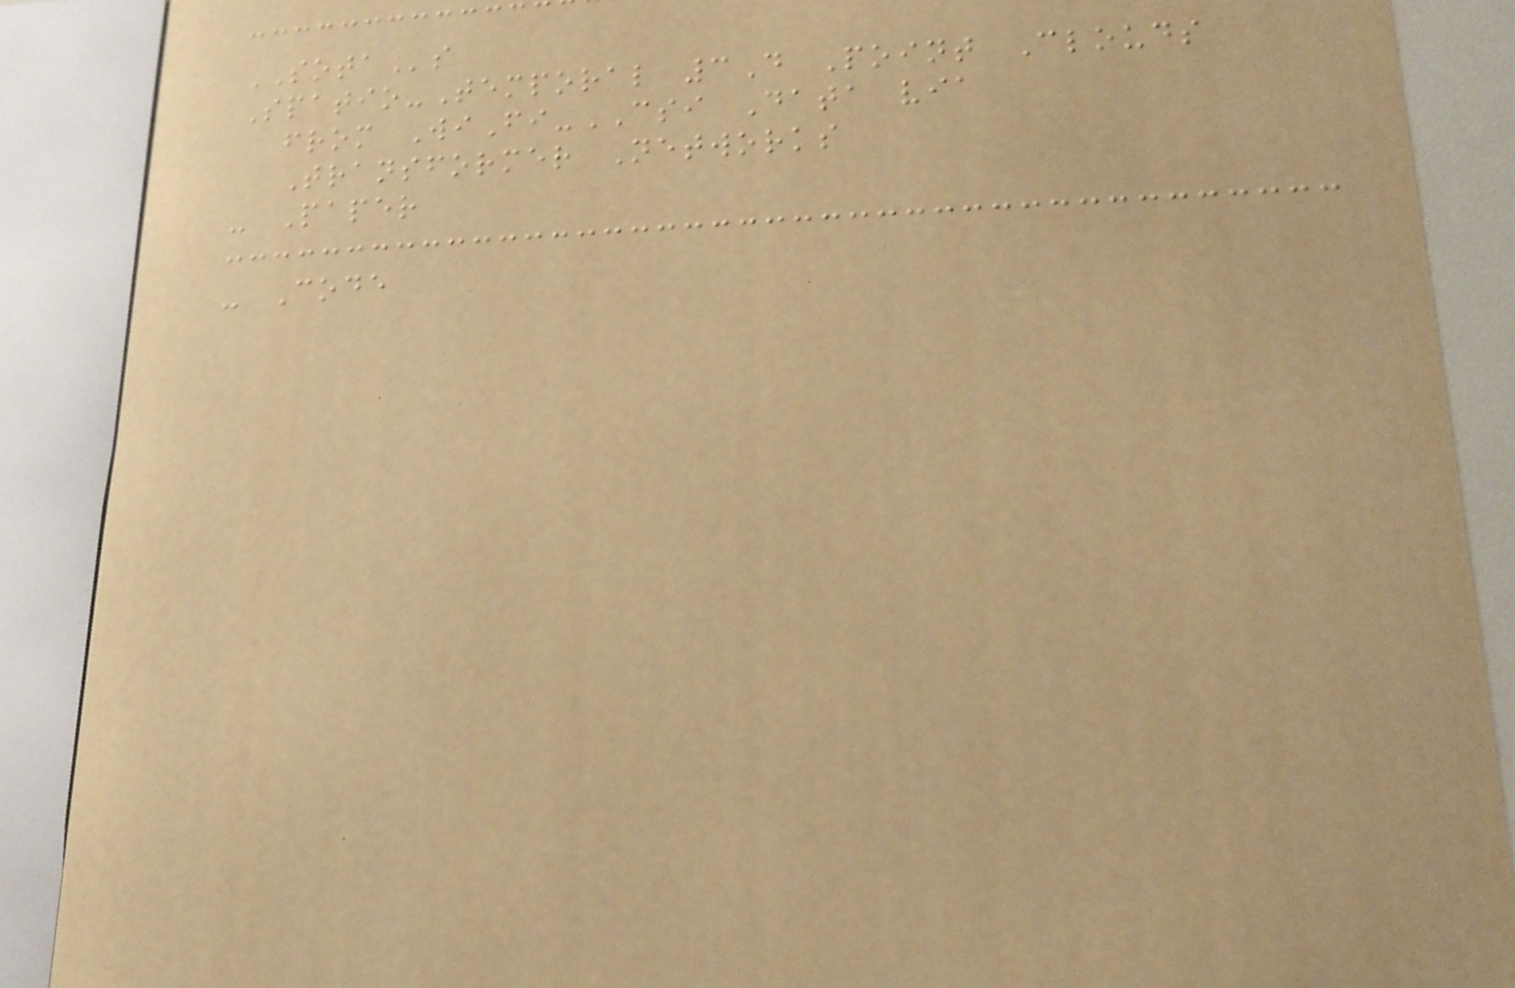SOTAs
Spatio-Temporal 3D Point Clouds
from WiFi-CSI Data via
Transformer Networks
- Paper
- Code
